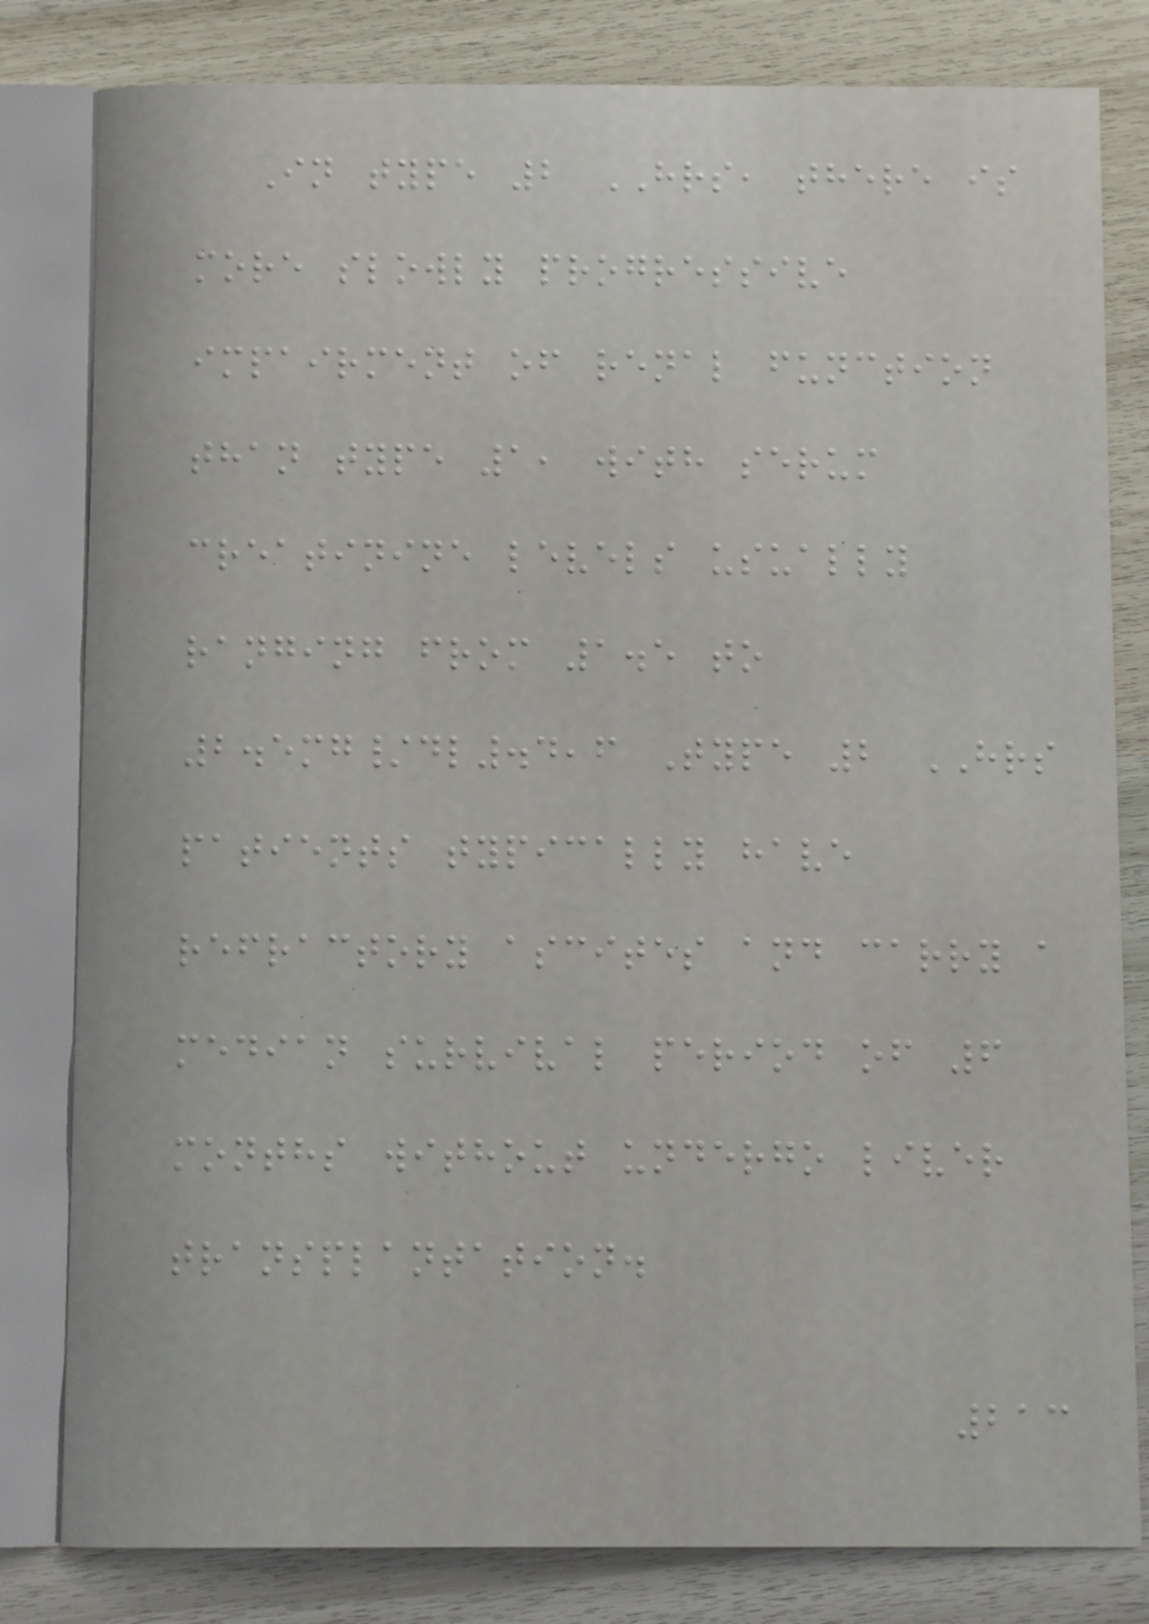In type 2 HRS, there is
more slowly progressive
impairment of renal function
than type 1, with serum
creatinine levels usually
ranging from 1.5 to
2.5mg/dl.4,6 Type 2 HRS
patients typically have
refractory ascites and carry a
median survival period of 6
months without undergo liver
transplantation.
213
